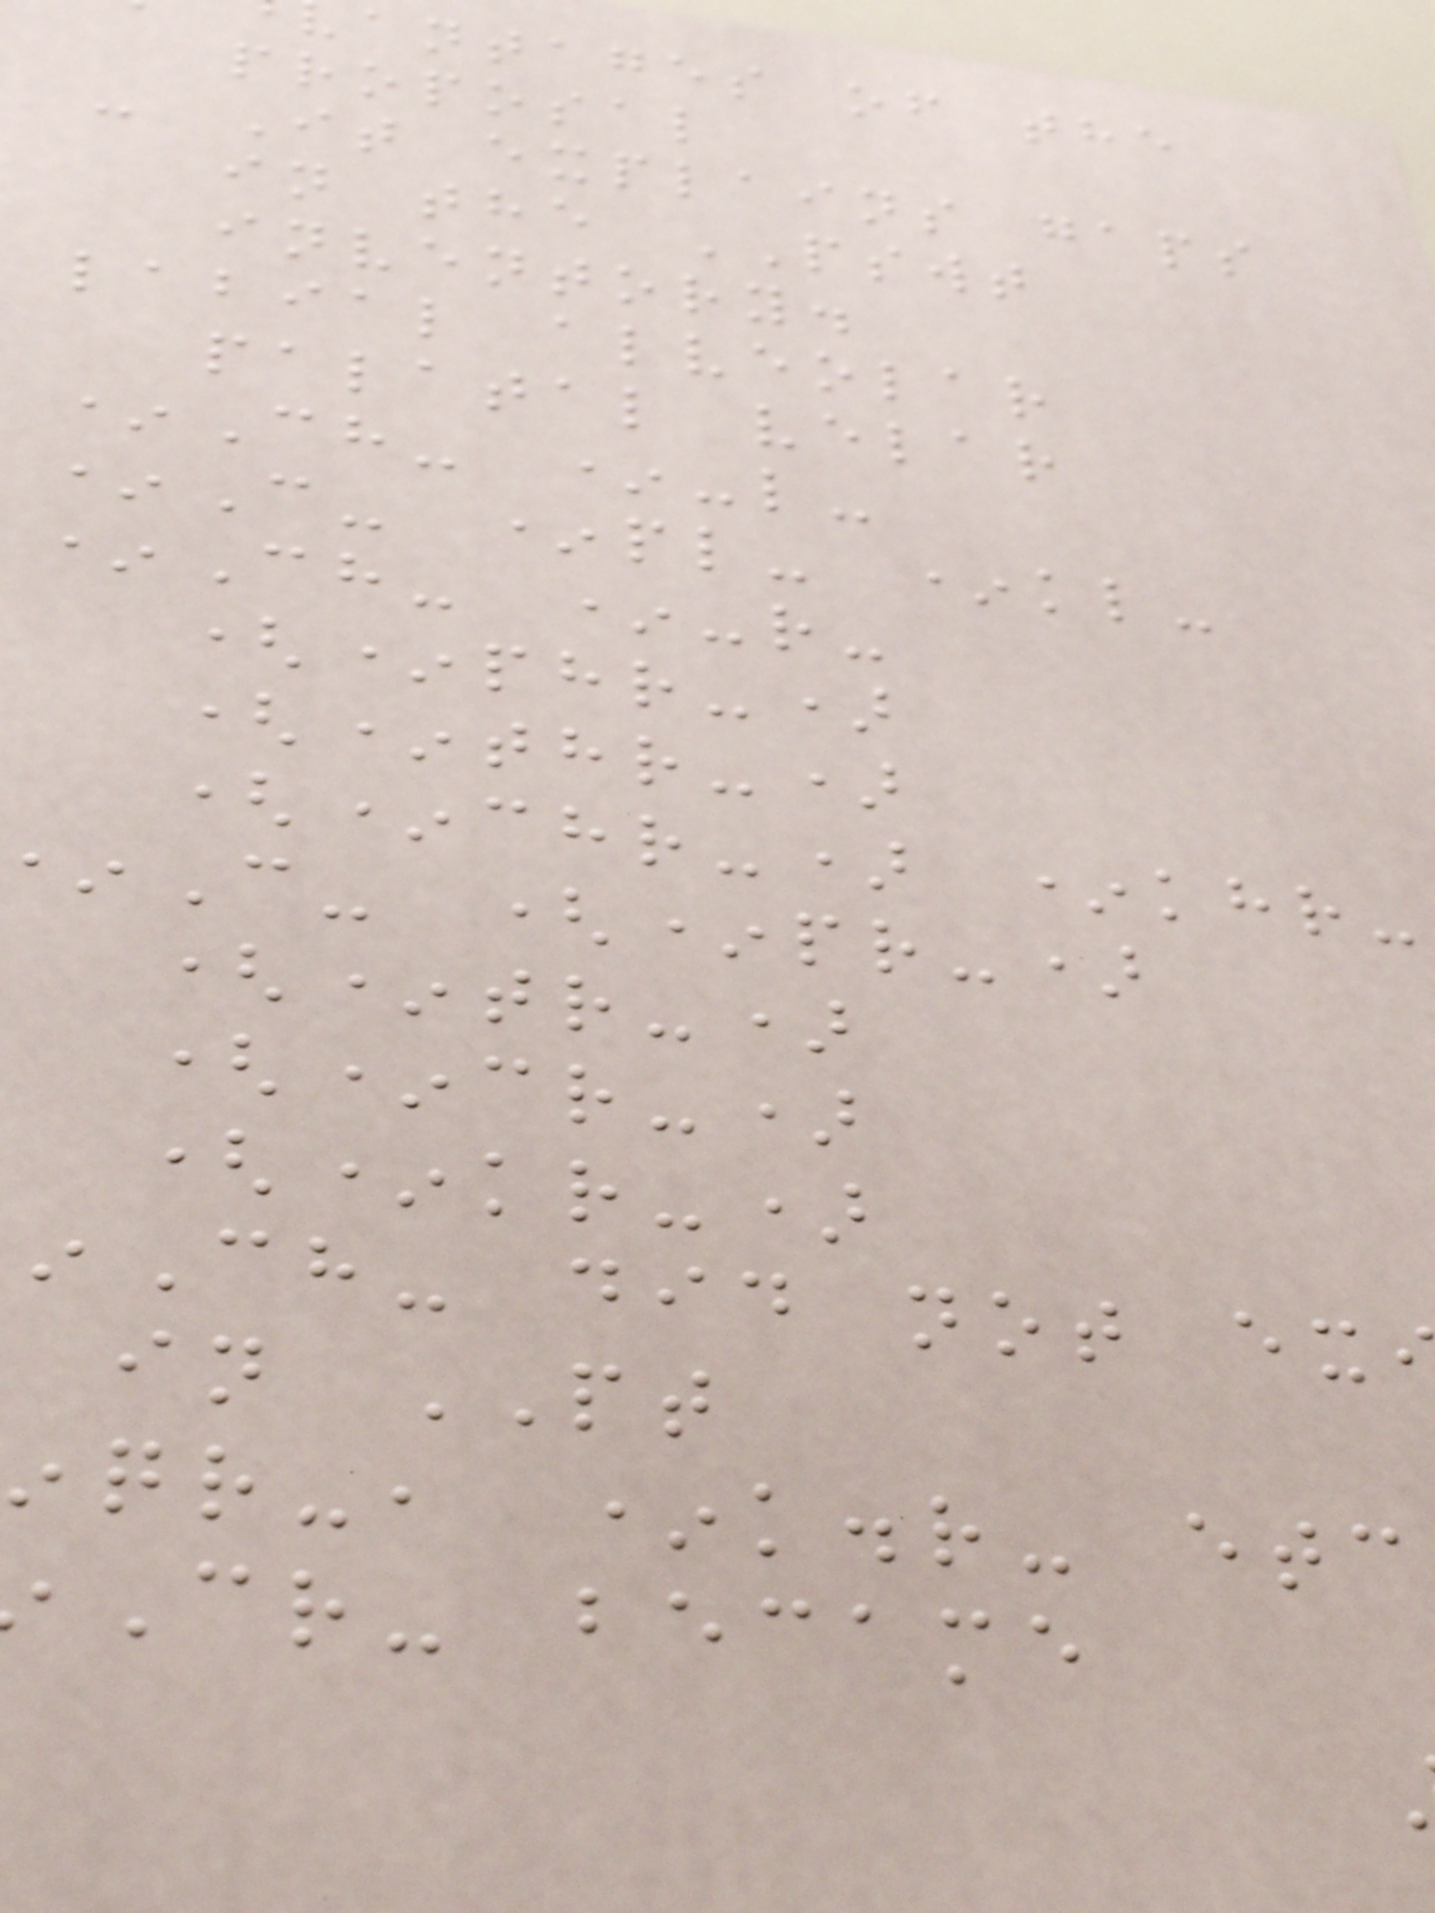antages of the
proposal
- It explains gaps
in the PSWT
inventory.
labial alveolar
palatal velar
*Ch- *-l-
*C- *pl- *kl-
*Ch- *-r-
(*phr-)
(*thr-)
(*chr-) *khr-
C- (*pr-)
(*tr-)
(*cr-)
(*kr-)
Ch- did not ex
in PT
qr-, *k.r- etc
Cr- became
